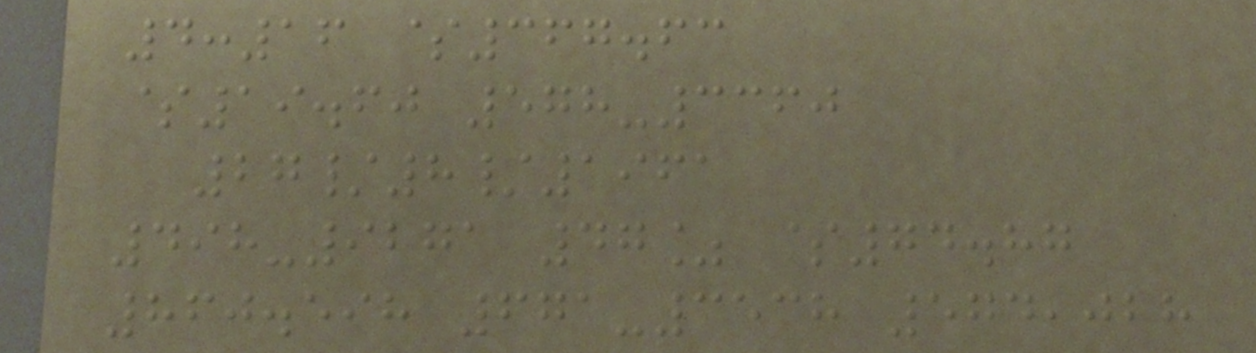4:16 $367.63
$19.60 578-3360
27/8/1961
498-9271 47% $74.87
860.598 671-3538 574,028
